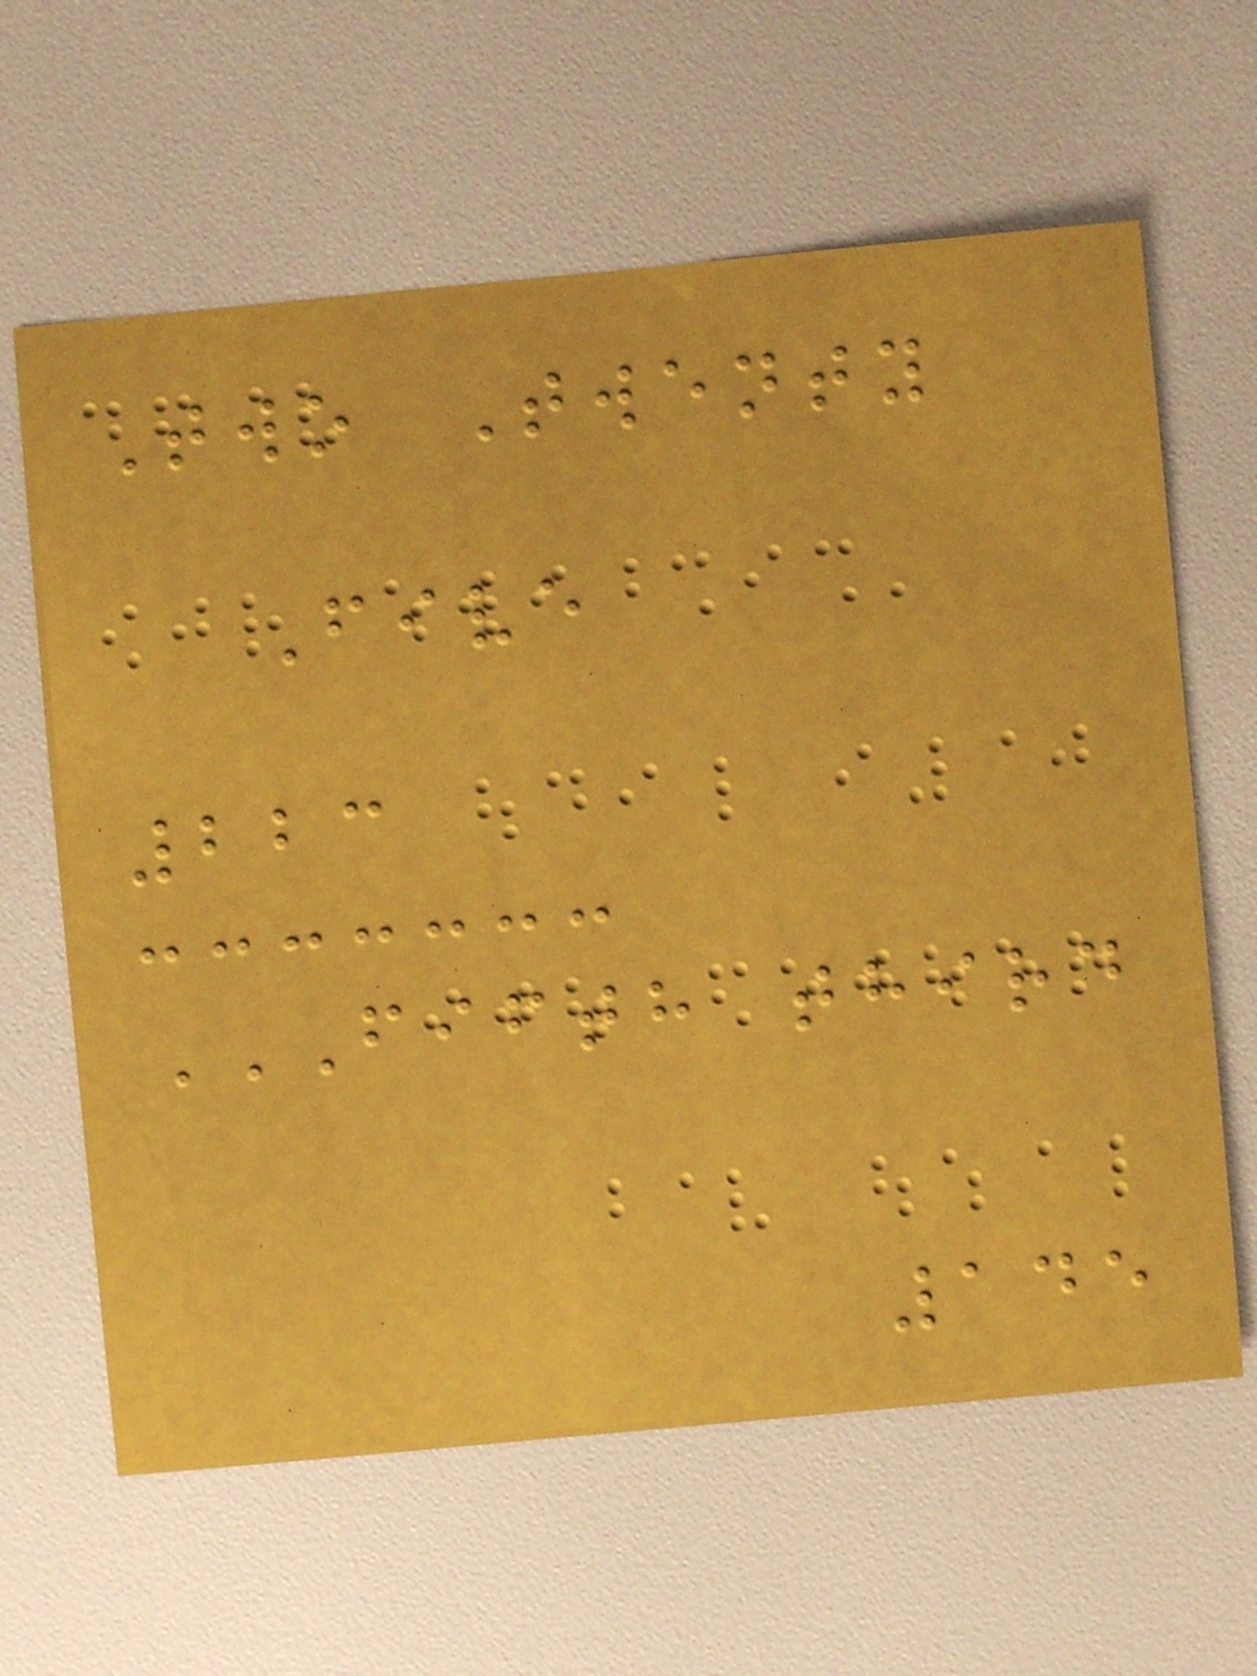Two Twenty
Five
223
FIFTH THIRD
145
